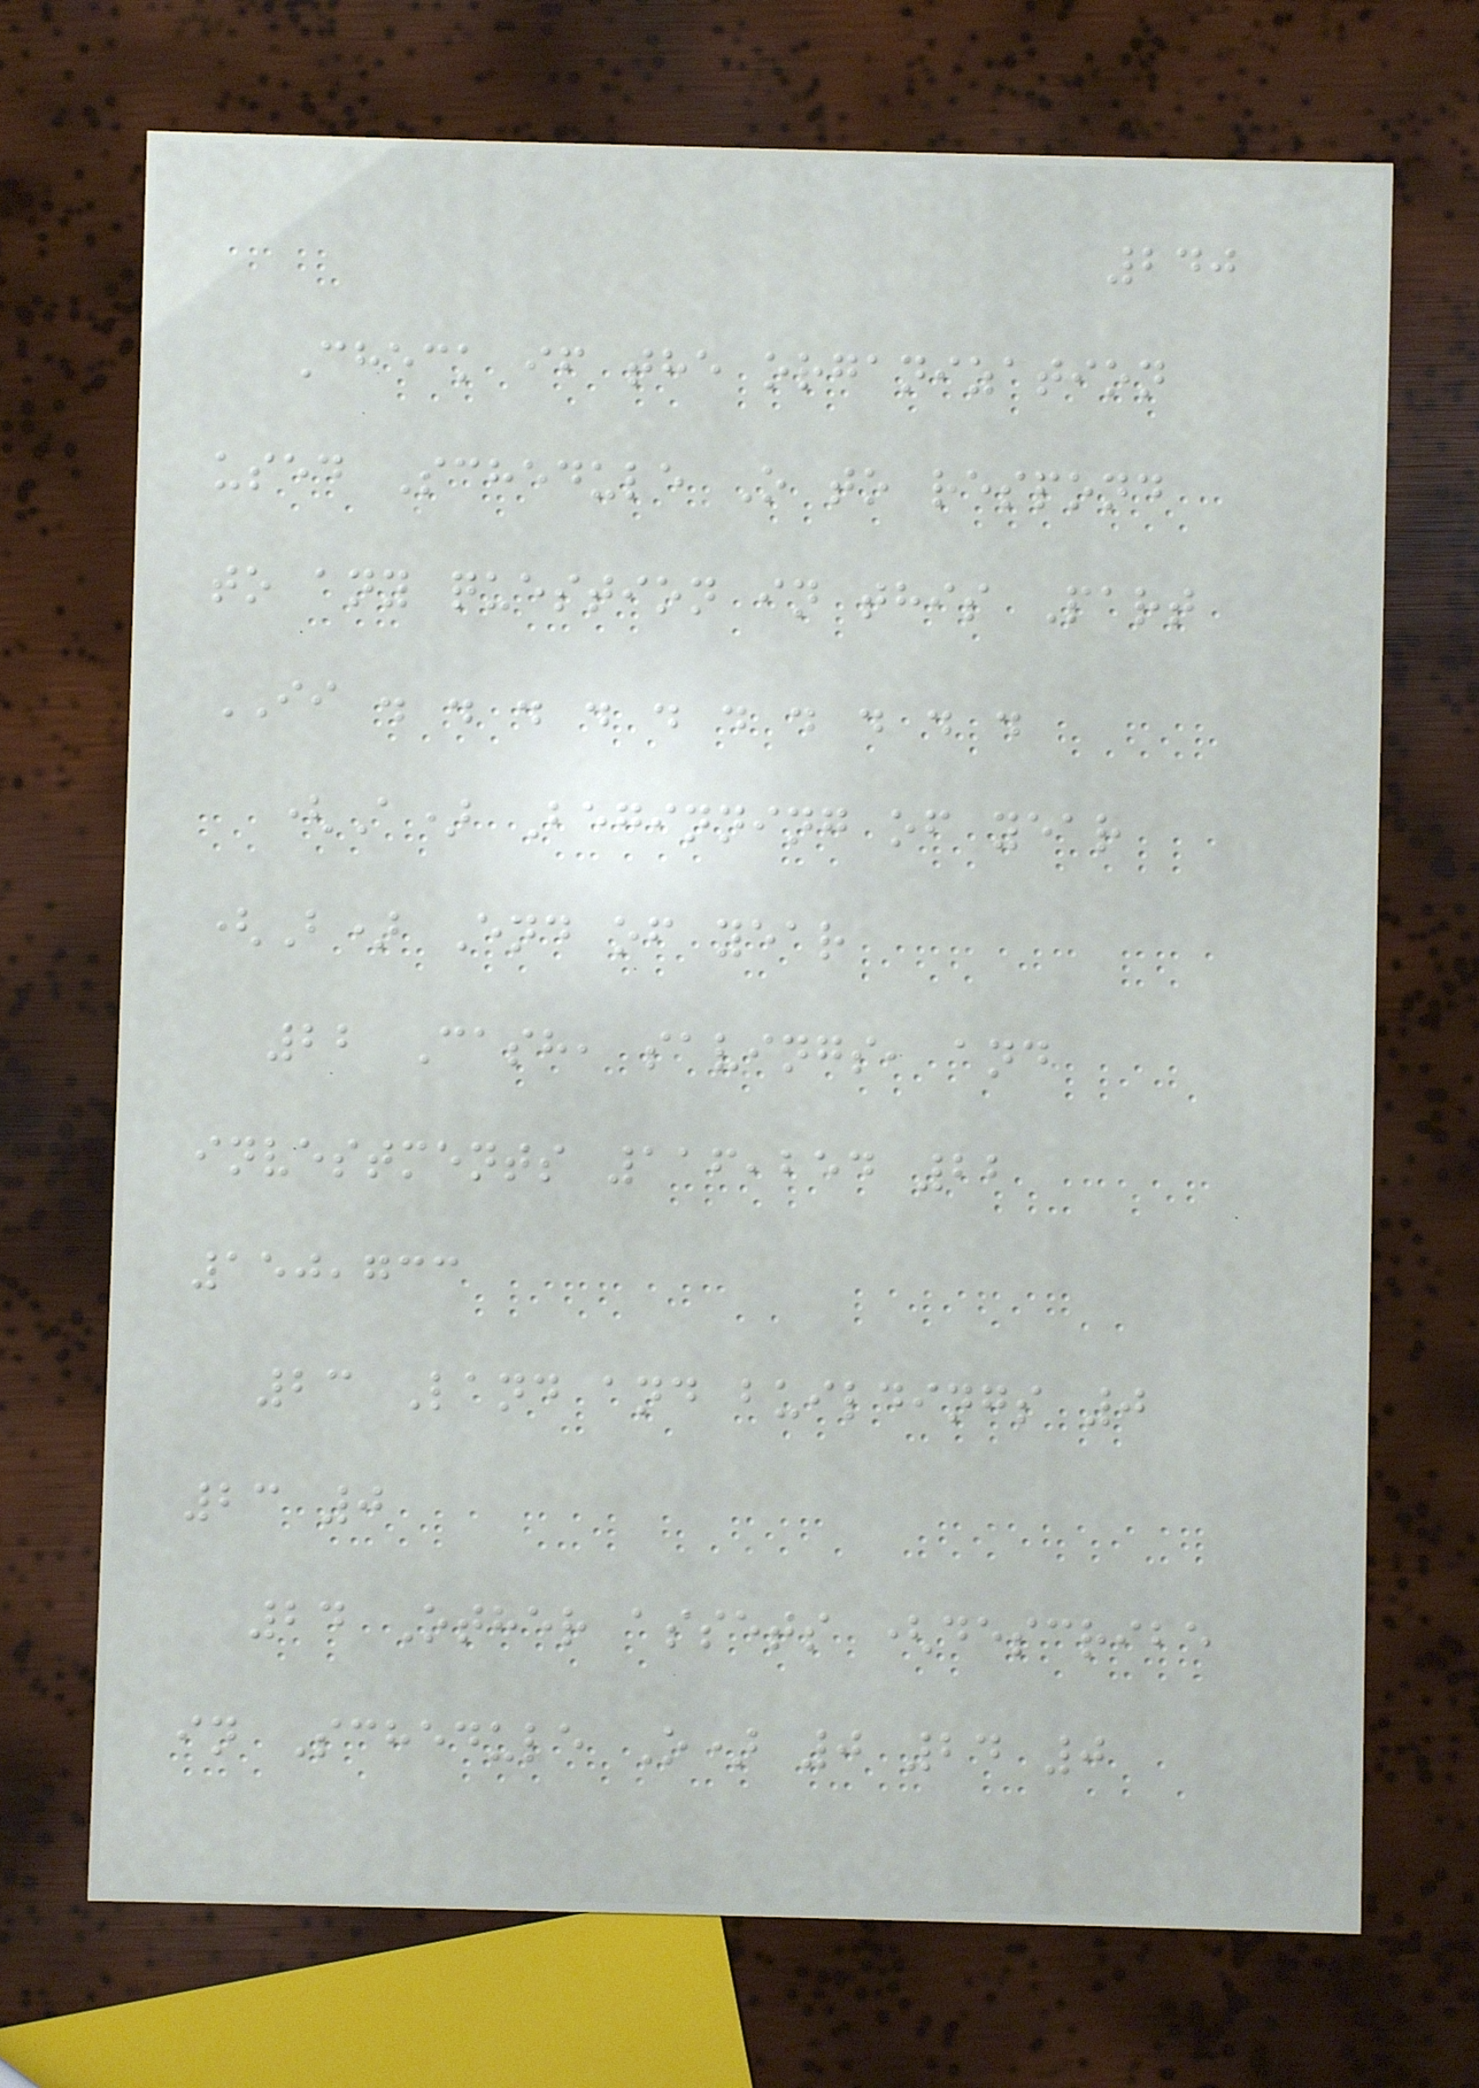240
Check if the organization
used Schedule O to respond
to any question in this Part
II . . . . . . . . . .
(A) Beginning of year
(B) End of year
22 Cash, savings, and
investments 116,254 22
150,733
23 Land and buildings 0
23 0
24 Other assets (describe
in Schedule O) 0 24 0
